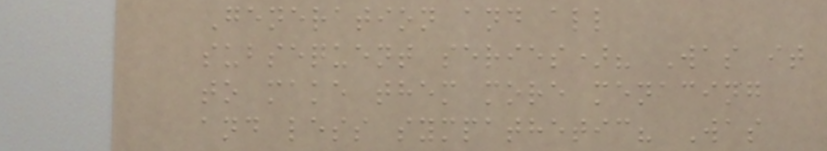Generation and all
subsequent series)? Was it
to make them more menacing
and less sympathetic? Was
